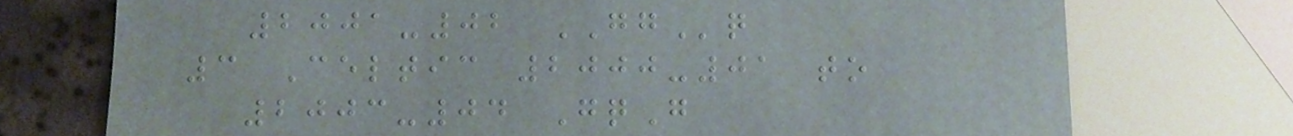2001-02 GGq
3 Celtic 2000-01 to
2003-04 GqG
